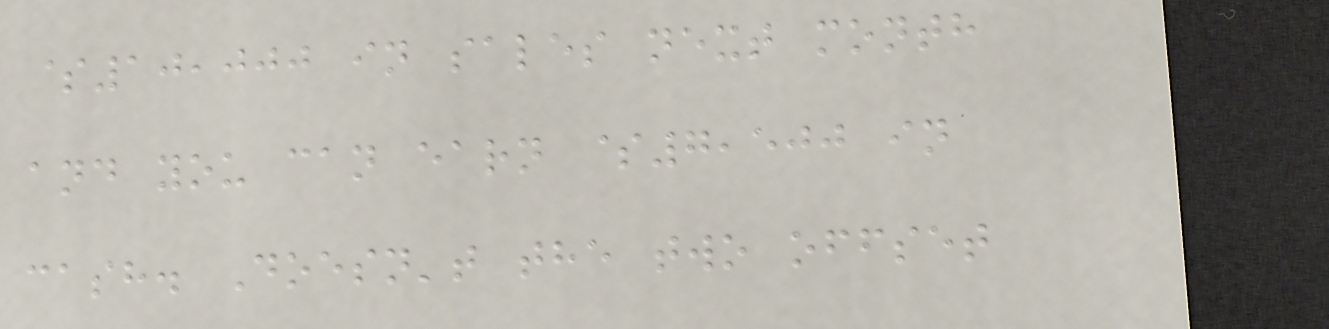$10,000 in sales next month
and you can earn $7,500 in
cash. Doesn't the two offset
